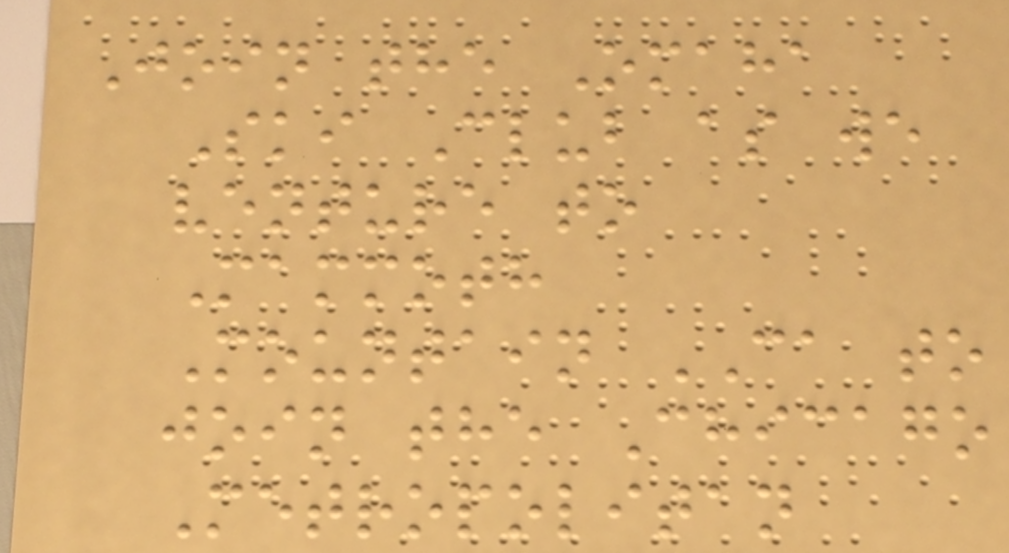Join the Omaha
Ski Club as we
venture to
Mammoth
Mountain CA to
join the Chicago
Metropolitan
